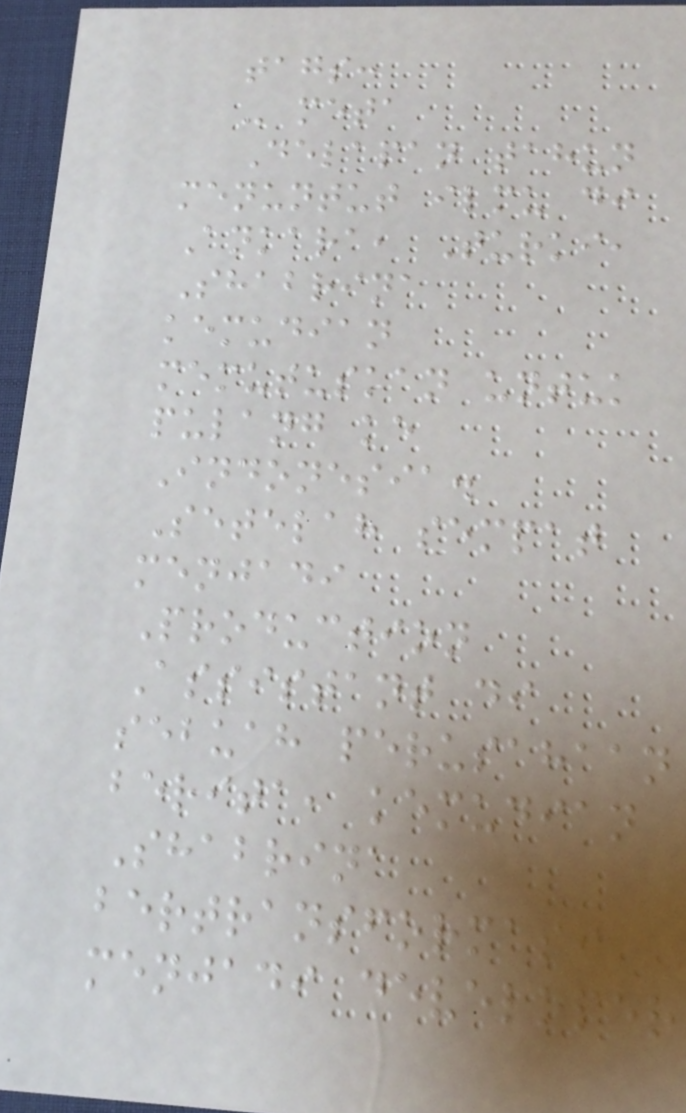tags:
- meta
Delapan tahun
menuntut ilmu di
Ankara, Turki,
Shabrina
kemudian
memutuskan untuk
pulang ke
Indonesia.
Setelah sempat
menjadi
Production
Assistant di
sebuah perusahaan
berita, kemudian
Shabrina
bertransformasi
menjadi developer
